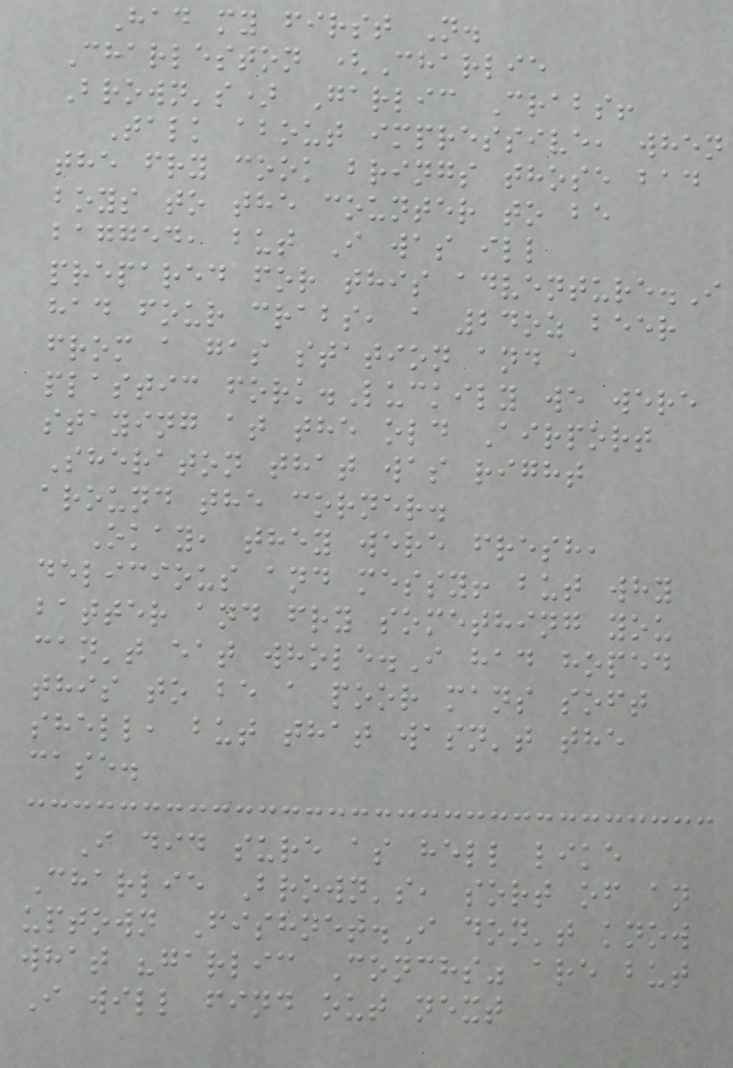Had my first N.
Charleston (Charlie
Brown's) Garlic Crabs!
Talk about impressive, when
the fry cook brings those bad
boys to the counter to be
bagged, but I was ill
prepared for this adventure.I
had four crabs, a 24oz beer
from a gas station and a
plastic fork.Luckily we were
staying at the old Airport
Sheraton that was right
around the corner.
Okay, they were fresh,
delicious and messy! but why
batter and fry something you
can't eat whole.I had hoped
this to be a poor mans soft
shell, but that wasn't the
case.
I did sure as hell like
Charlie Brown's, sort of an
uptown Fishnet.I don't know
what "garlic Conchs" are but
I will find out next
